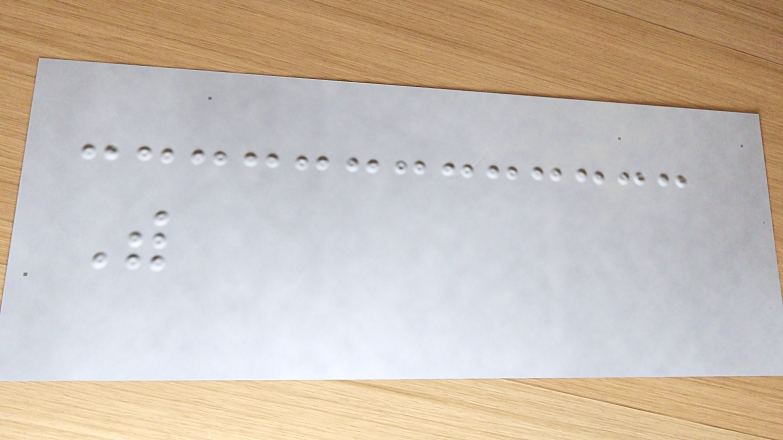With
